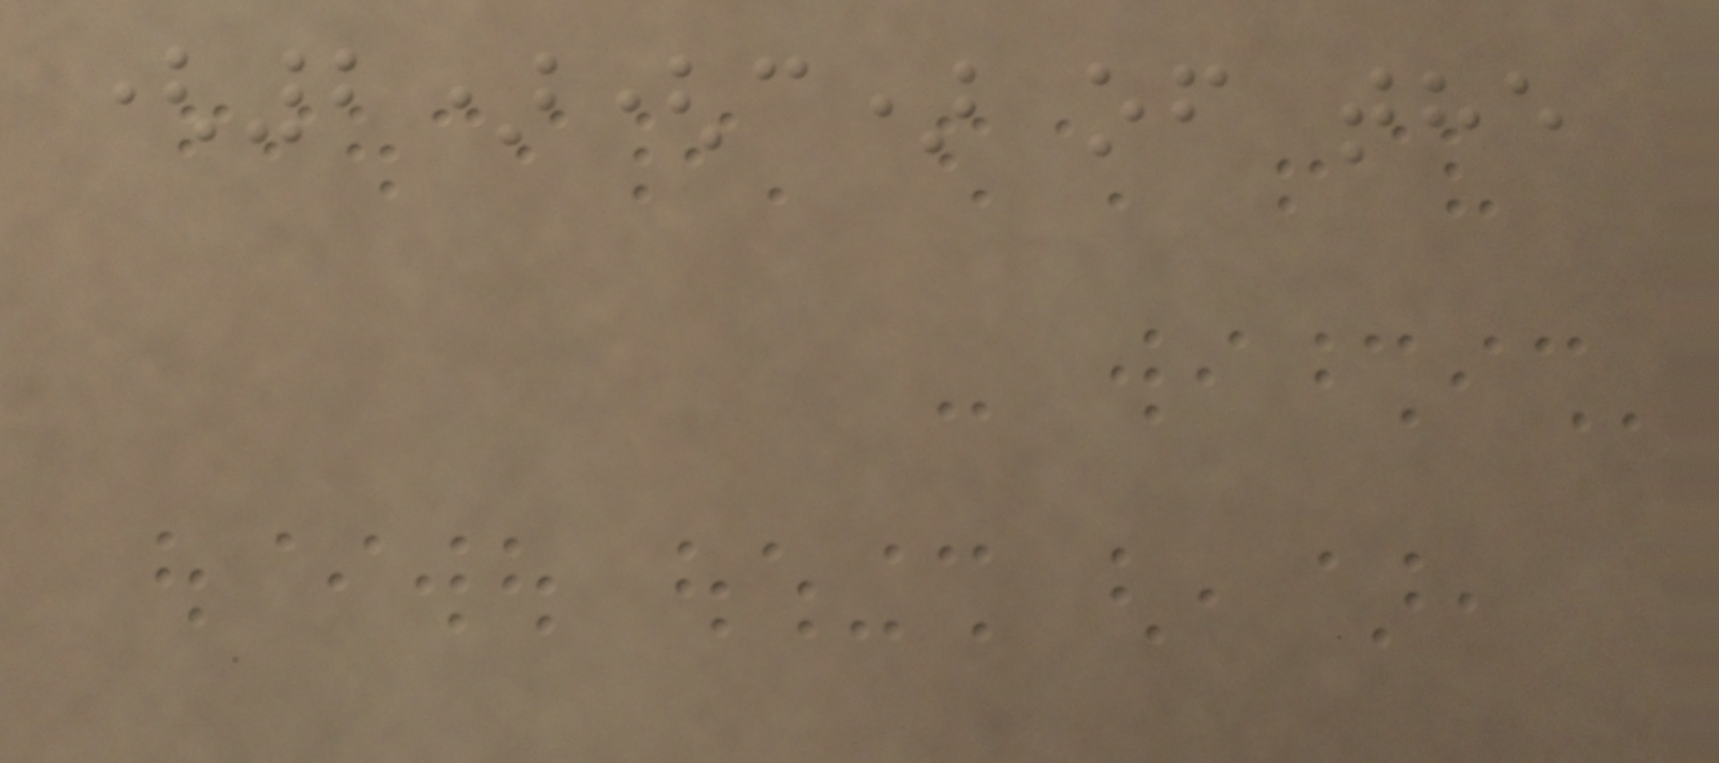(2)(c) of the
